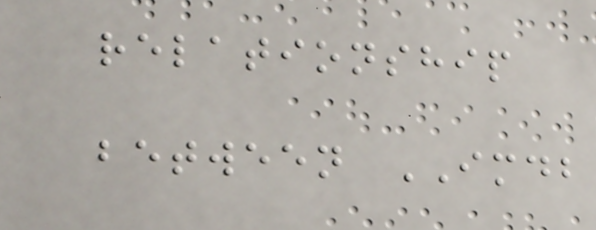relationship
between IMDB
